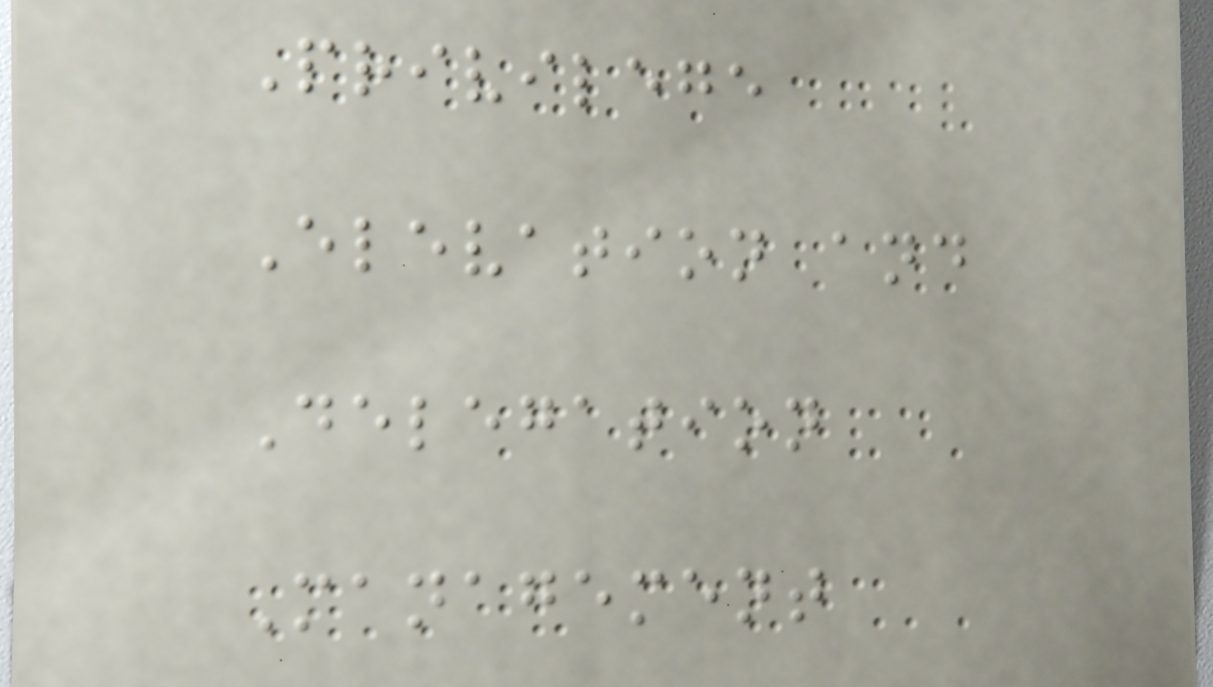Privilege
Elevation and
Delegation
Management
